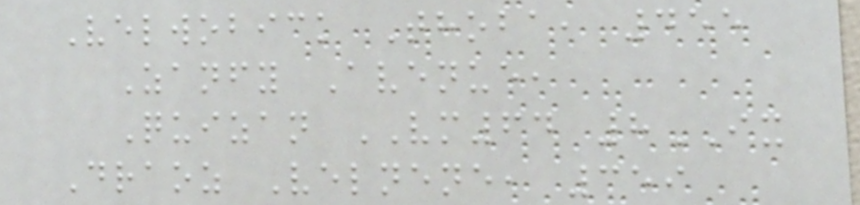Velwobick Thoba, 455
Zanfy Avenue,
Quizan VM64 8IX
Draoz Velnene, 359
